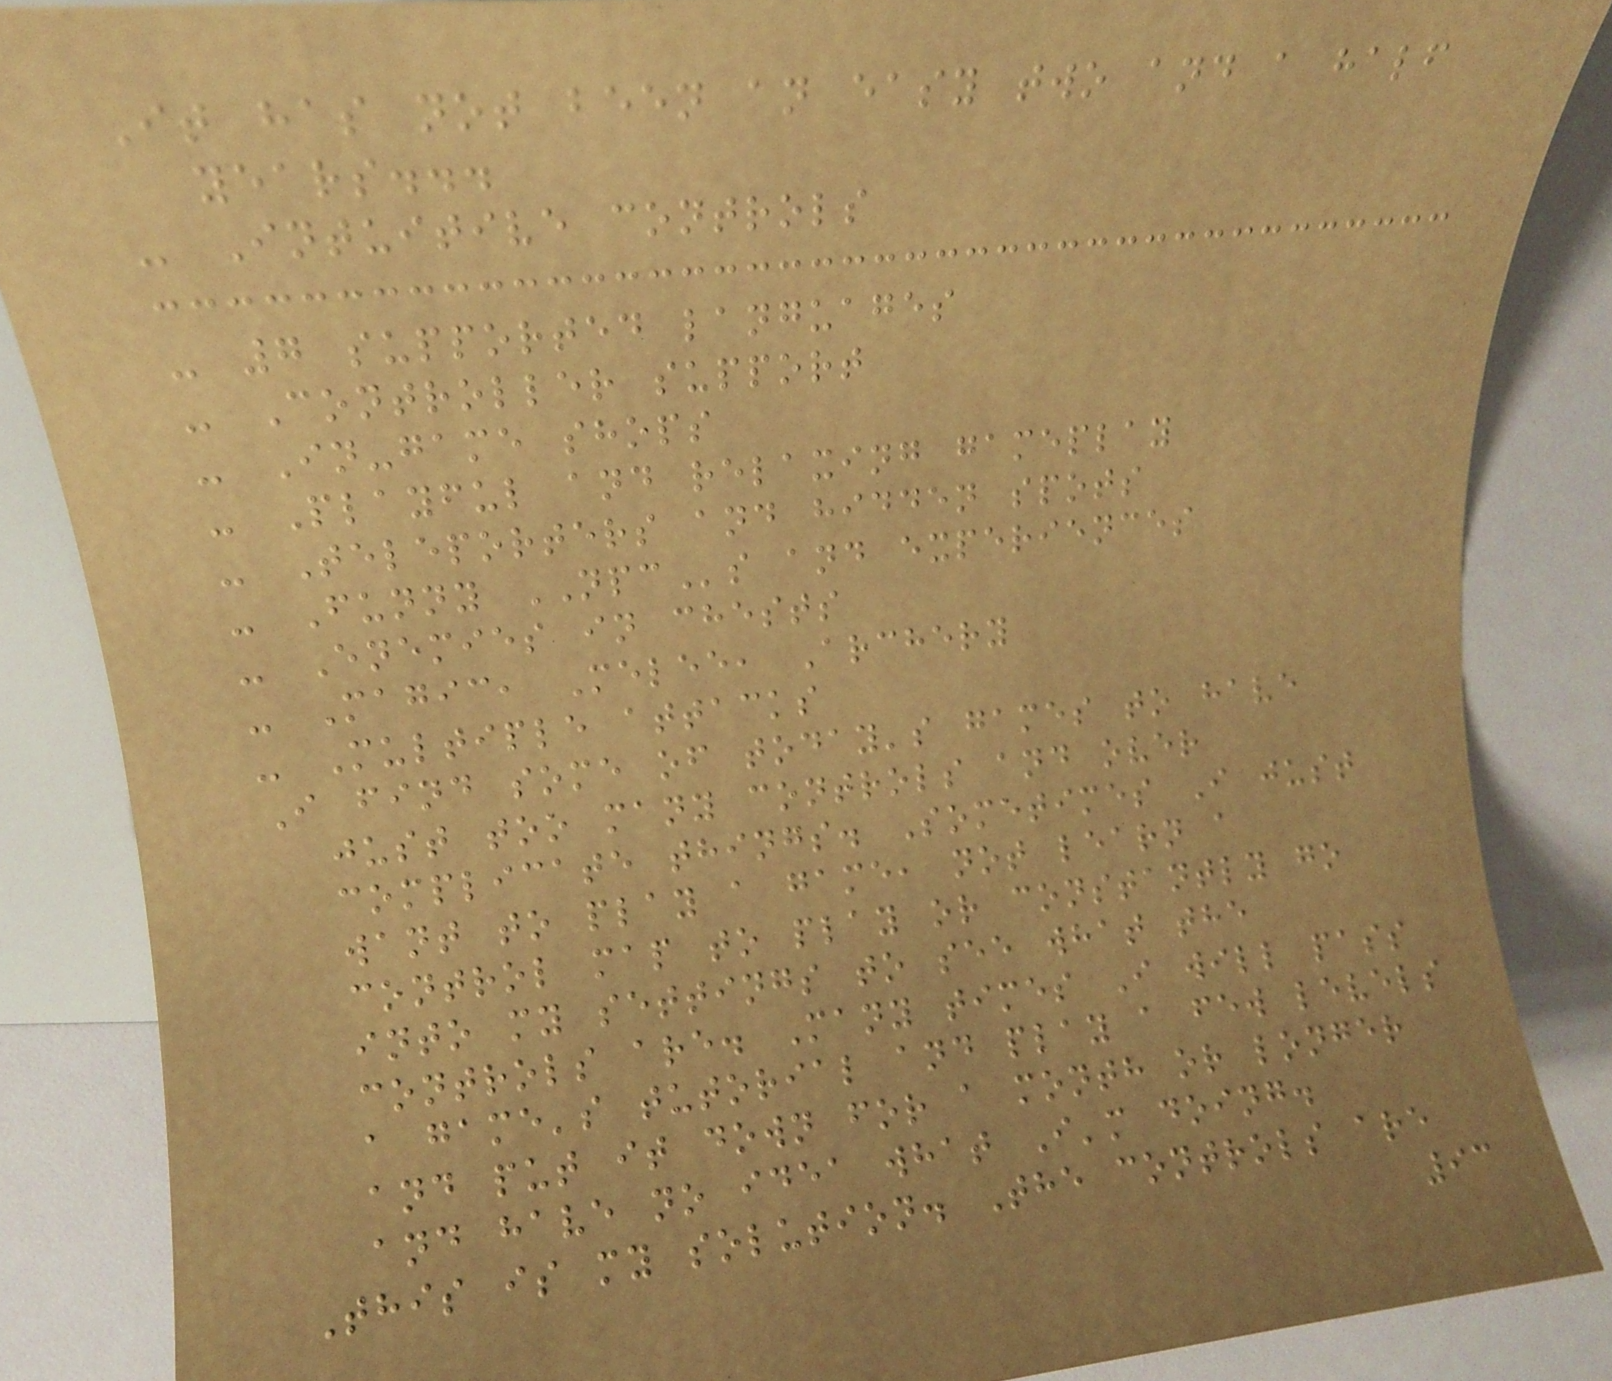It has not been an easy two and a half
years...
- Intuitive controls
- 7 supported languages
- Controller support
- In-game shops
- Playful and relaxing gameplay
- Teleporters and hidden spots
- Funny NPCs and experiences
- Enemies in chests
- Magic, Melee, Archery
- Multiple attacks
I find some of today's games to have
just too many controls and over
complicate things. Sometimes I just
want to play a game, not learn a
control map to play or constantly go
into my settings to see what the
controls are. Many times I will pass
a game's tutorial and play a few levels
and put it down for a month or longer
and have no idea what I'm doing.
This is my solution. The controls are
93
